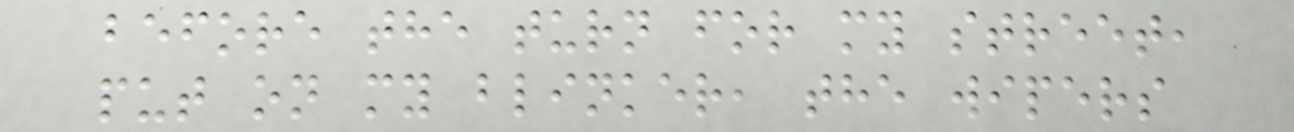before the turn for my street,
put on my blinker, the wipers
